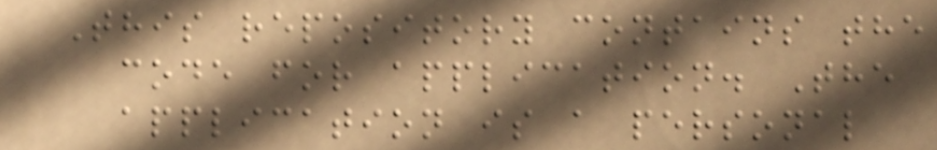This repository contains the
code for application. The
application is a personal
